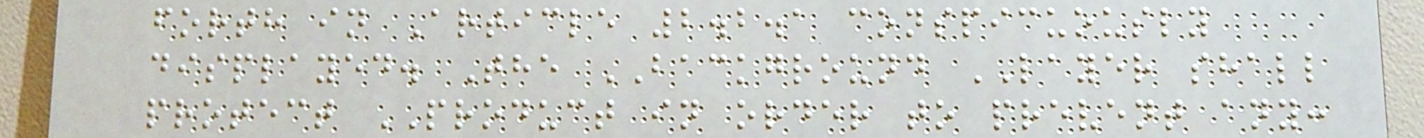forth in Article 2.2.1 conspicuously
displayed. The BACKGROUND LAYER shall
protect PRODUCT in order to prevent any:
